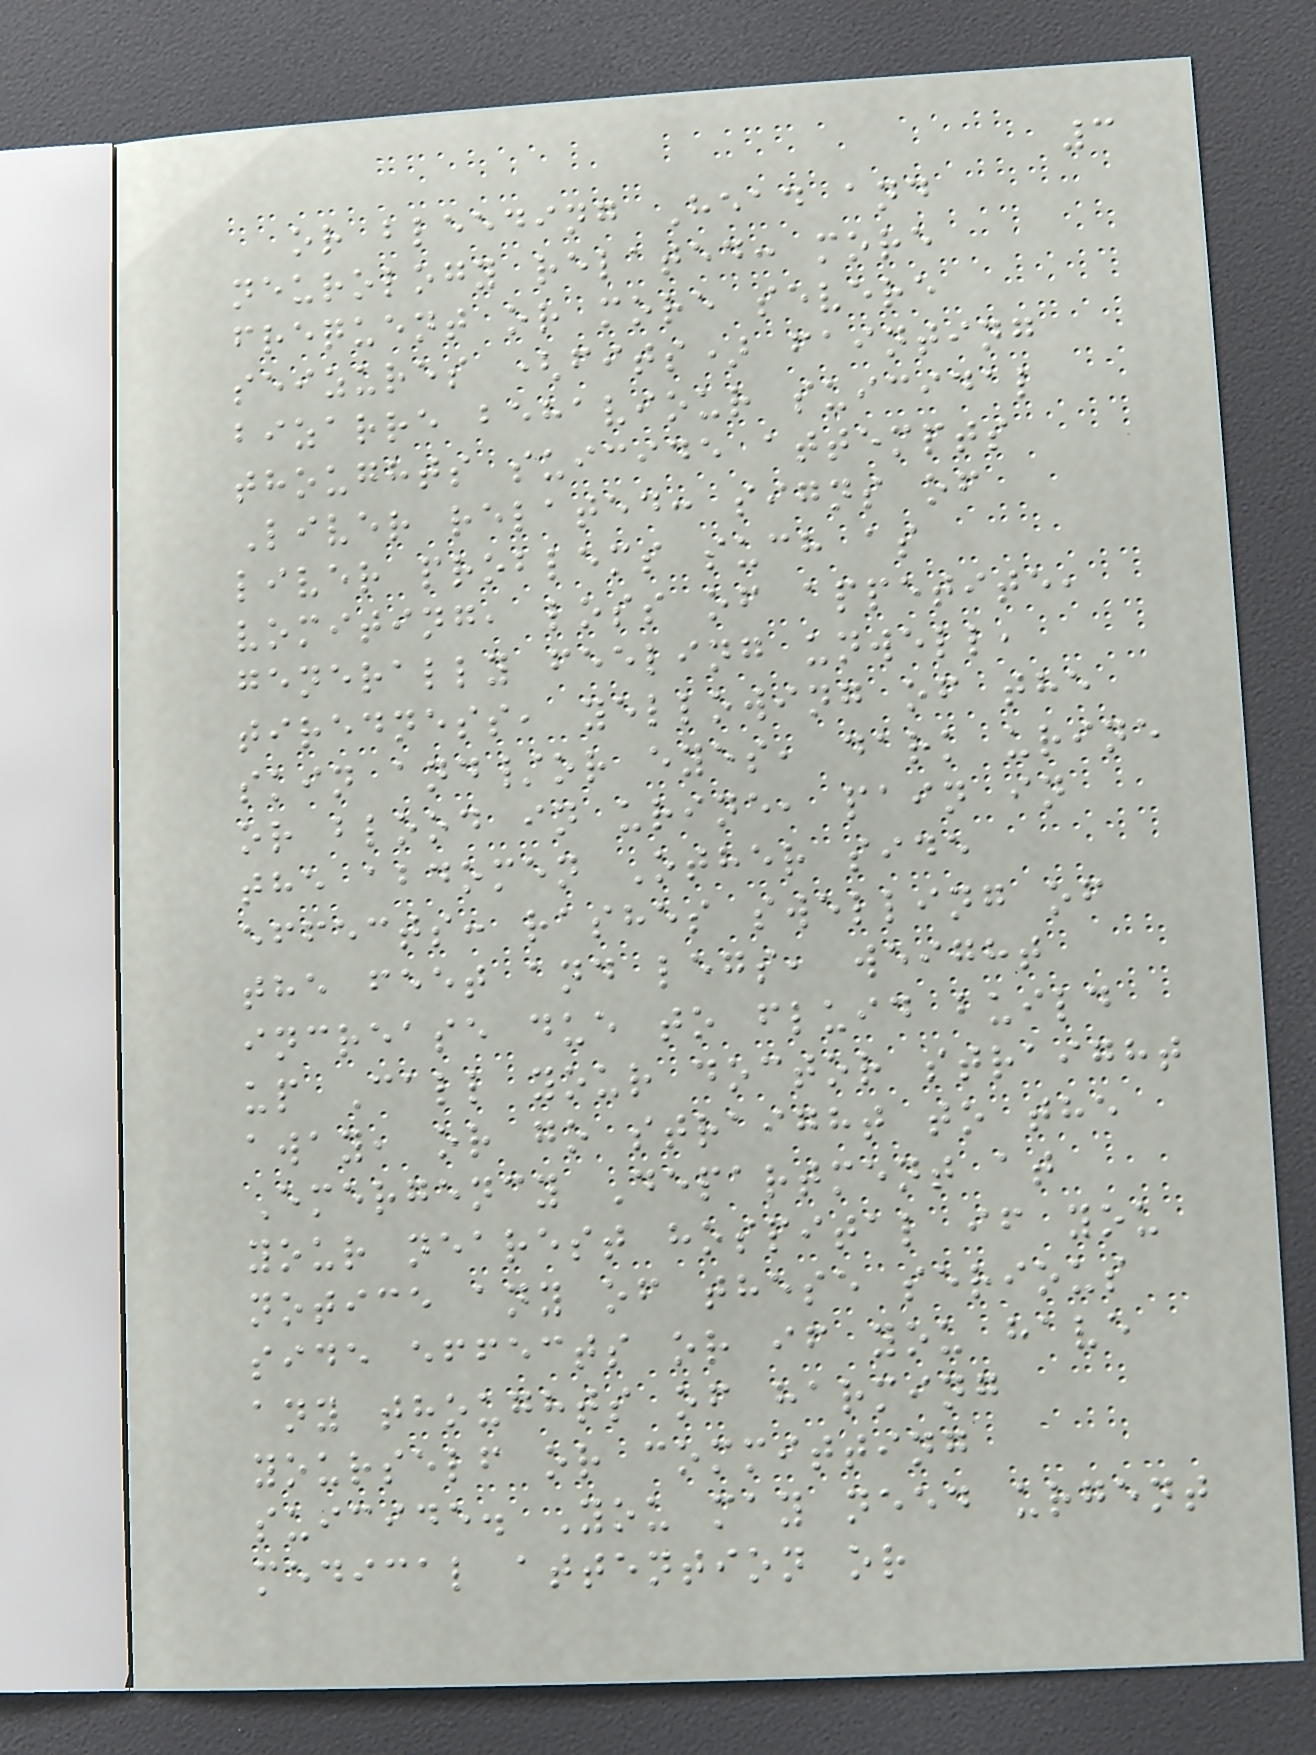3
or bleeding Head and
neurology related: more
frequent or more severe
seizures (fits) fainting
bizarre behaviour suicidal
thoughts suicide attempts
Liver related: signs of
liver problems such as
vomiting, loss of appetite,
generally feeling unwell,
tiredness, yellowing of the
skin and/or eyes, dark urine
or blood in urine, pain in
the abdomen Other side
effects: rashes swelling of
the feet and legs, weight
increase due to fluid build
up Call your doctor straight
away, or go straight to the
Emergency Department at
your nearest hospital if you
notice any of these serious
side effects or if you have
any thoughts of harming
yourself or committing
suicide. You may need urgent
medical attention or
